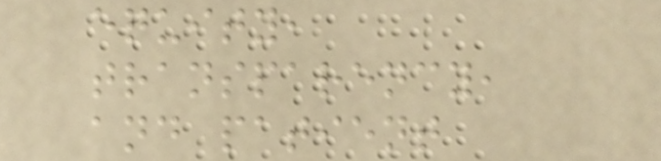equity,
transparency,
and patient
